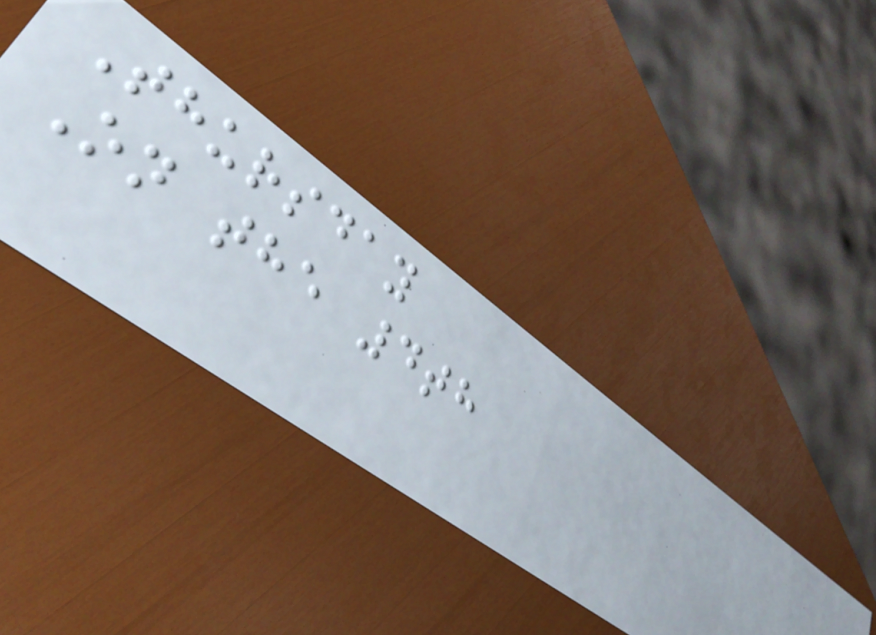Thursday
On the 4th
